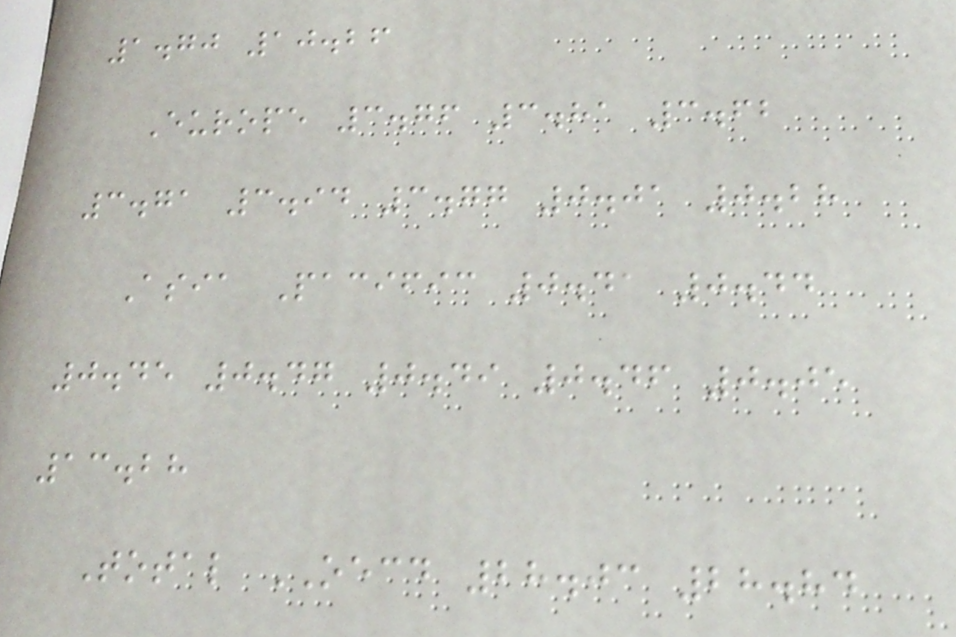1.70 10.26
Europe 3.76 3.81 3.62
3.71 3.94 3.77 0.01 0.28
Asia Pacific 0.41 0.44
0.45 0.47 0.49 0.46 0.05
13.28
Total OECD 28.03 28.84
